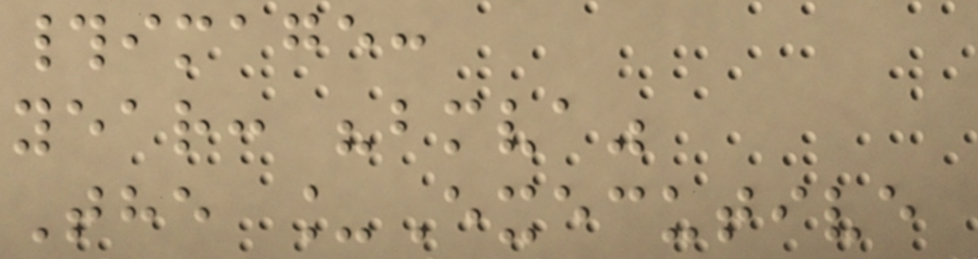#image:
year: "bmva"
The _Executive
